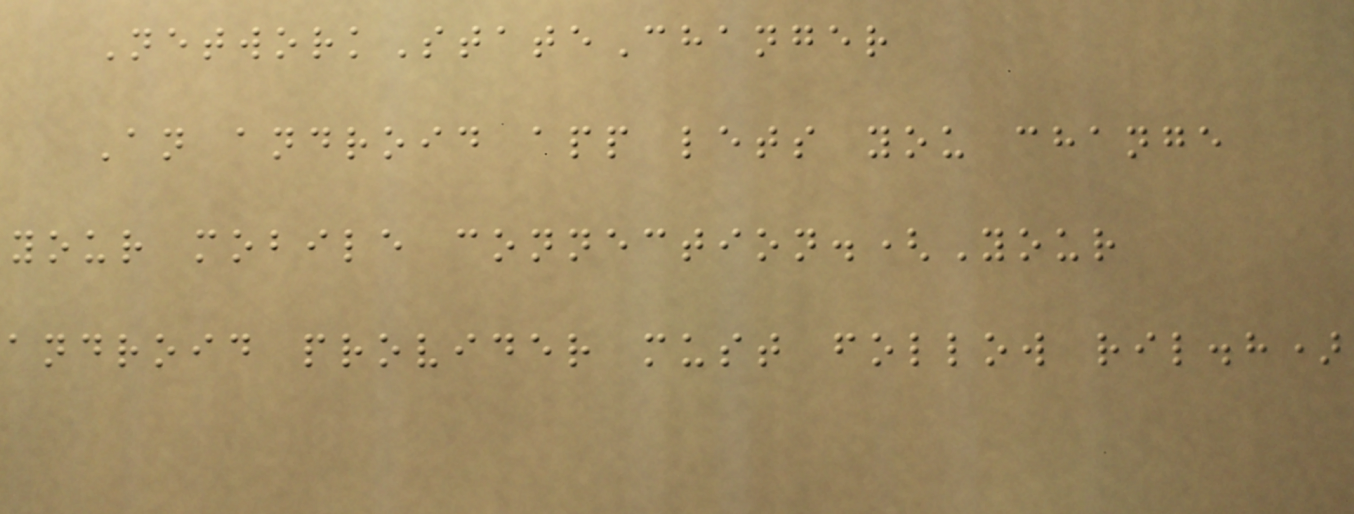NetworkStateChanger
An android app lets you change
your mobile connection.(Your
android provider must follow ril.h)
